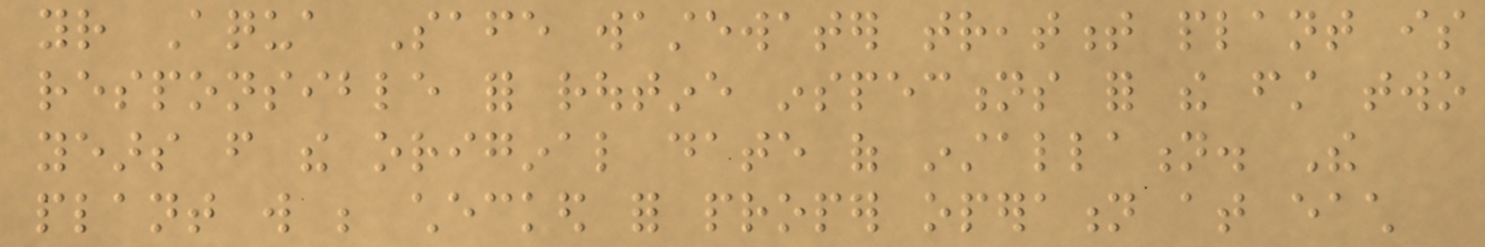your Aqua Safe wastewater treatment plant is
responsible for routine inspections for the first two
years from the original date of installation. The
plant will be checked for proper operation at each
